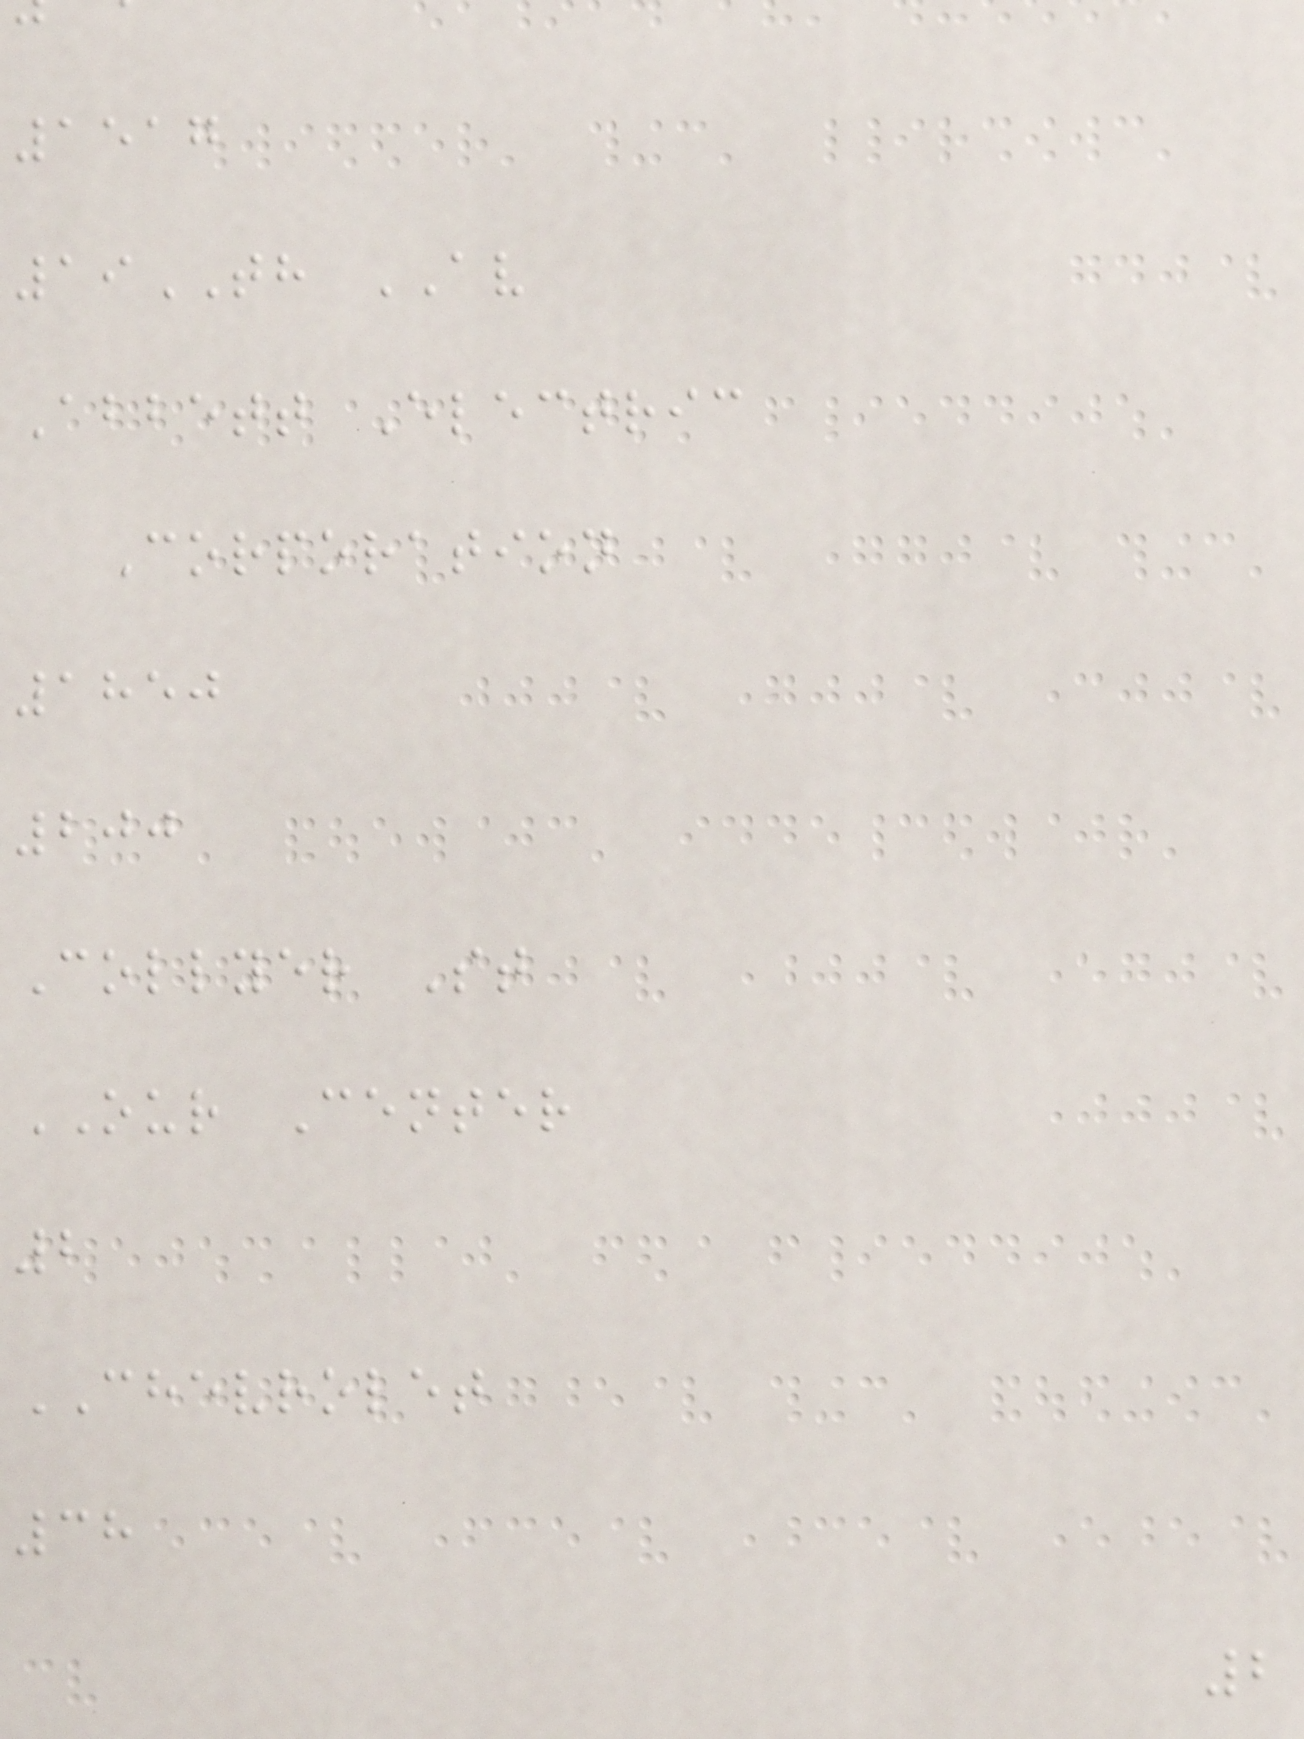1517
19TH AV
Abbett Electric
Corporation
1850
200
Collyer St
OUR Center
2
CHEVROLET
38
2
